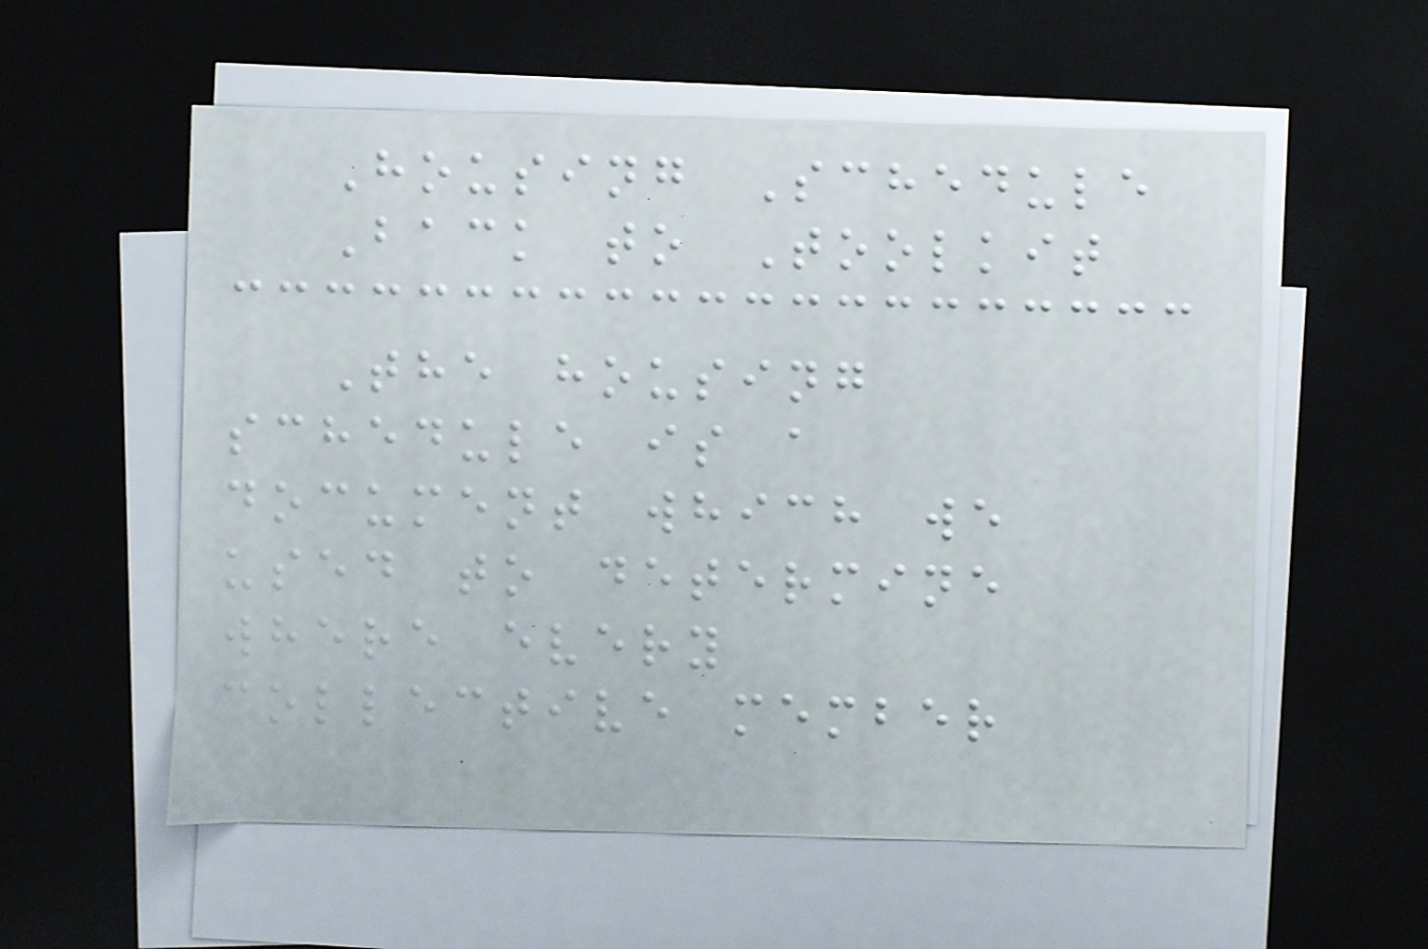Housing Schedule
Back to Toolkit
The housing
schedule is a
document which we
used to determine
where every
collective member
